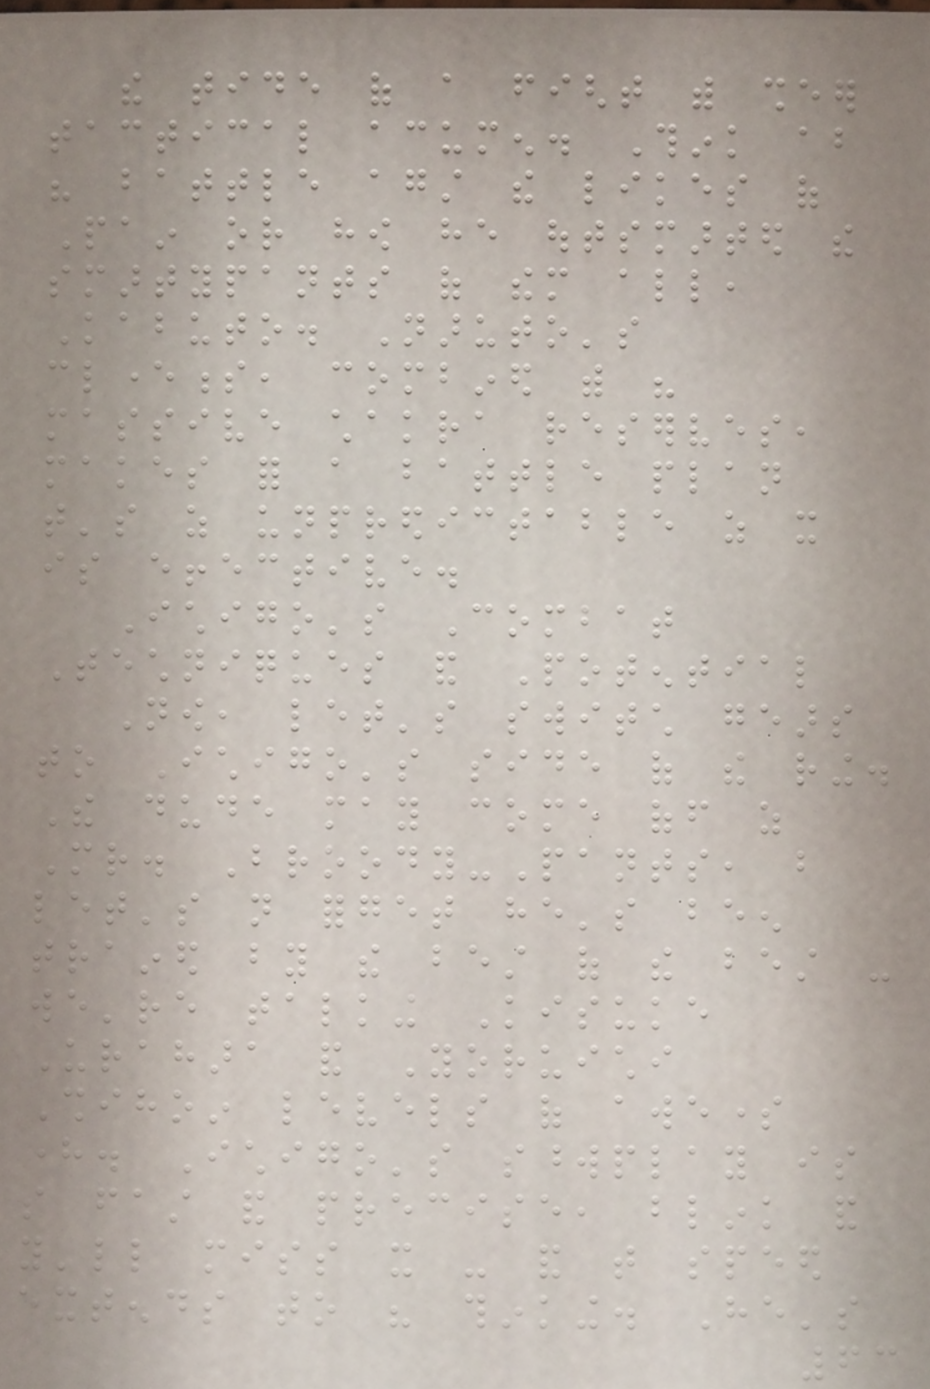the tide of a fight with sheer
tactical acumen. Think about
his battle against the likes of
Pain or how he outsmarted the
smartypants of them all,
Kabuto. Naruto's
cleverness, combined with his
massive chakra reserves,
makes for a battle plan
that's as unpredictable as it
is effective.
Ichigo's Combat
Techniques and Potential
Now, let's switch gears
to Ichigo's side of the ring.
The dude may come off as
Mr. Broody-Pants, but
let's not forget he's been
trained by the best of the best -
we're talking Kisuke
Urahara and Yoruichi
Shihoin levels of awesome
here. Ichigo's swordplay is
so fast and precise, blink and
you'll miss it - and that speed
extends to his thinking. He's
63
